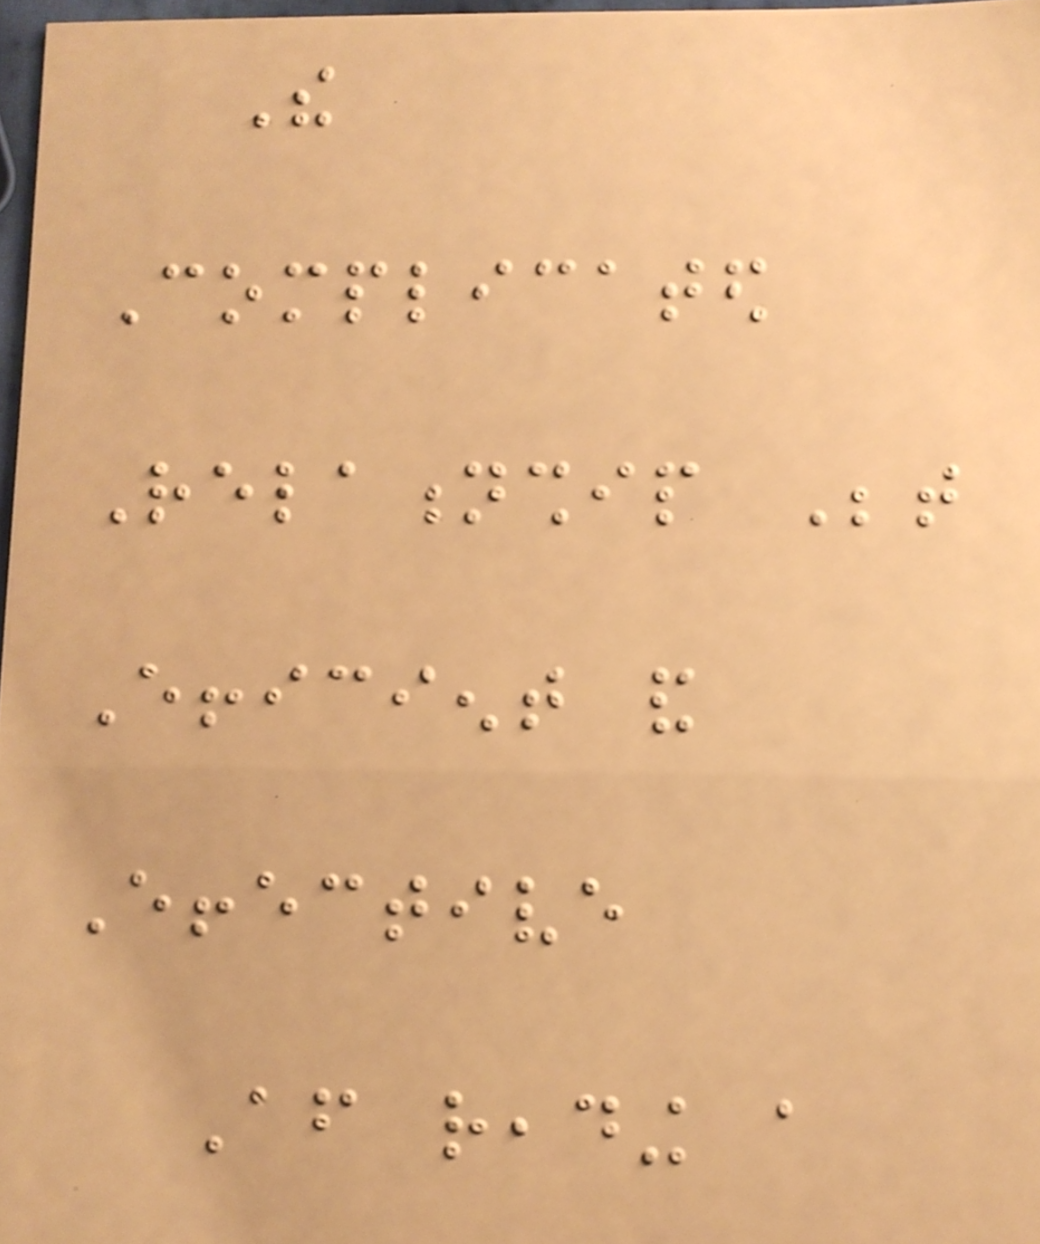The
Complicated
Relationship Between
Efficient and
Effective
After reading a
